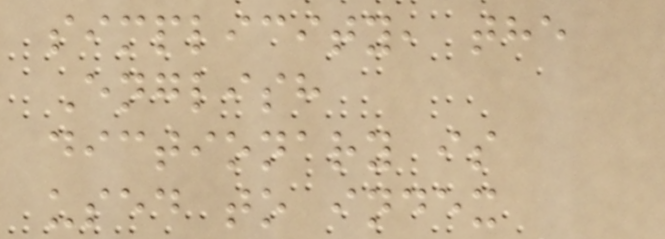simplicity, the
English
dictionary is
used to index
